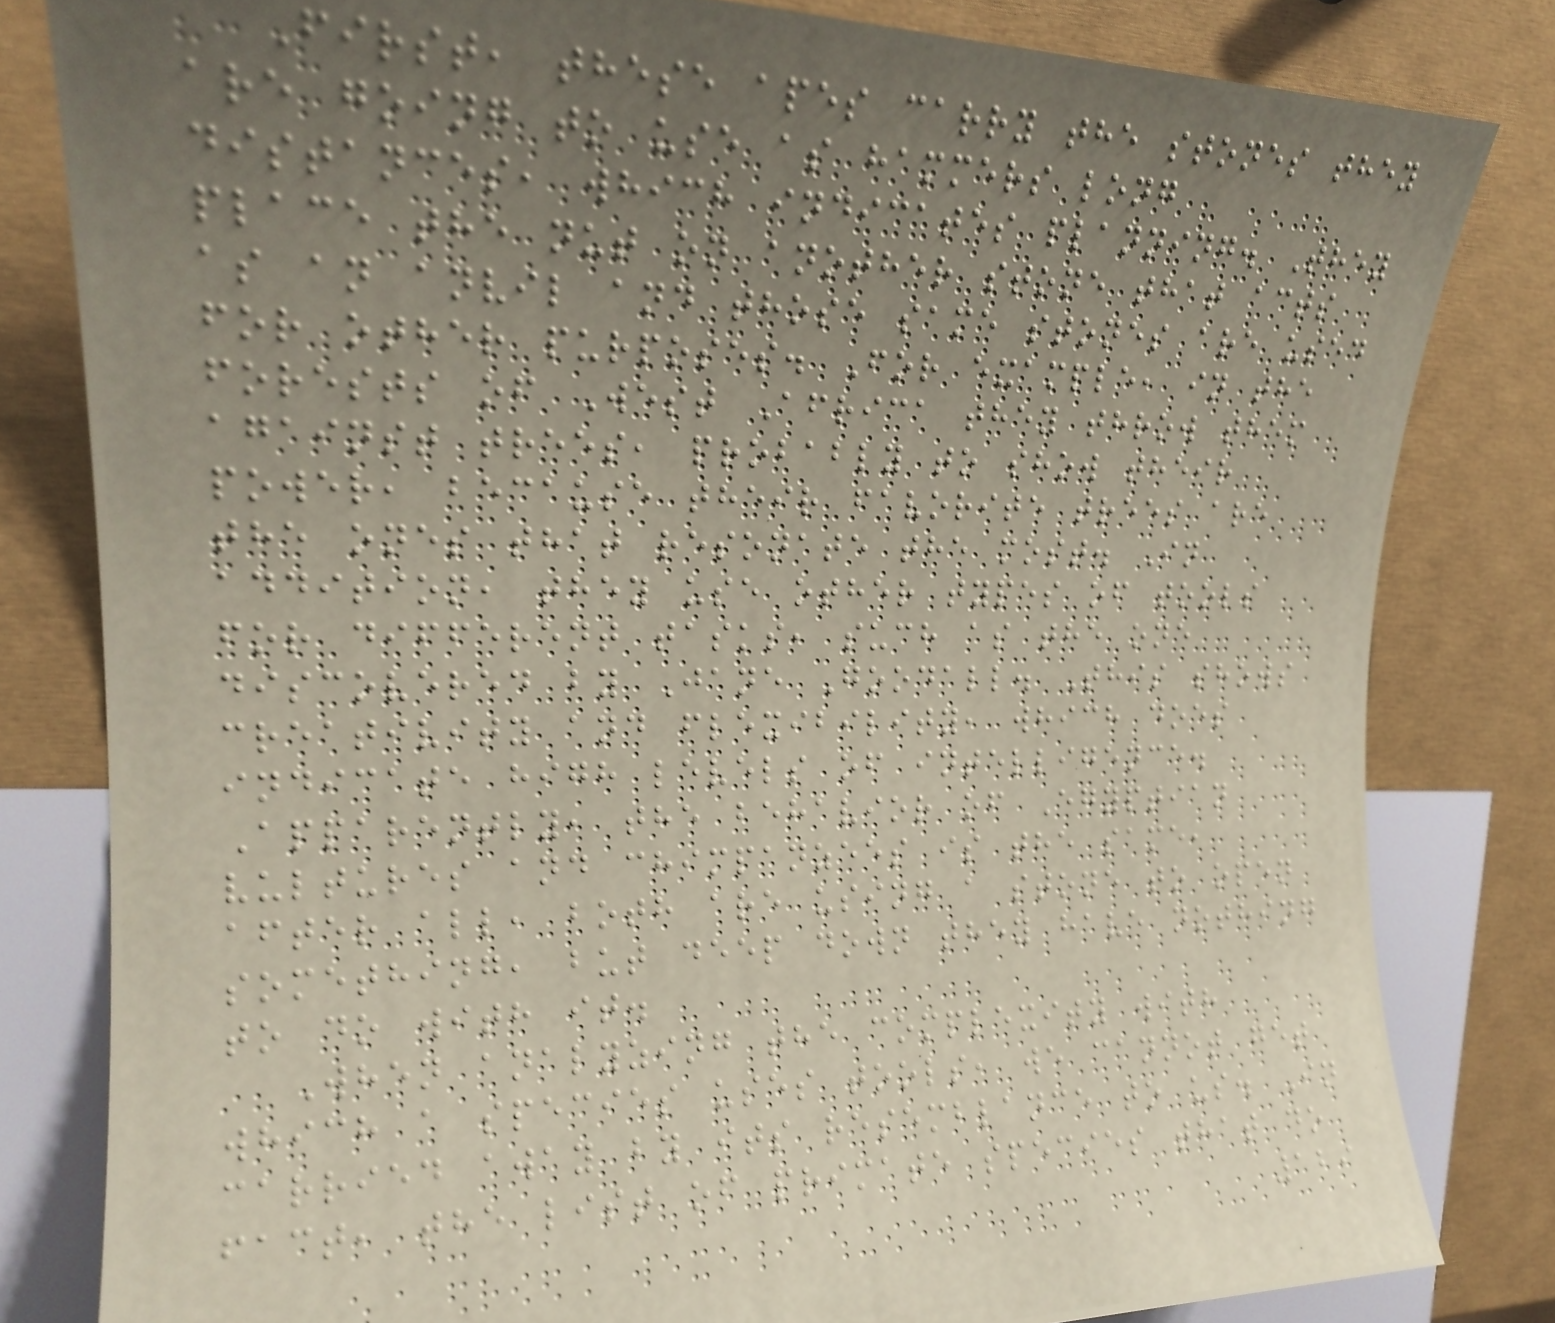First, these apes carry the stones they
are going to use as hammers long
distances, which indicates planning. They
place the nut on another stone that acts
as an anvil and those same stones are used
for other purposes. For example, in the
forests of West Africa they throw them
against trees, probably to show their
power, because their favorite trees are
the ones that resonate the most. In
addition, they use other types of tools
for different tasks, such as the one
discovered by Jane Goodall. This shows
creativity and flexibility, which does
indicate high levels of intelligence.
Apparently, the behavior of Egyptian
vultures and chimpanzees is the same,
after all, both are using a stone to open
something, but deep down they have nothing
to do with it.
When analyzing the complexity with
which a species uses tools, we cannot get
carried away by its resemblance to us. In
fact, the list of primate species that do
129
